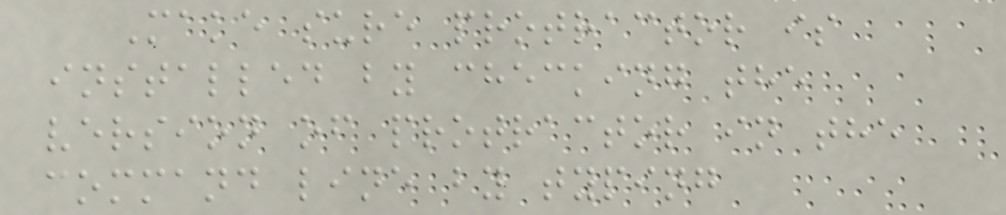Make sure protractor is
installed by checking the
version of protractor in the
command line by typing
